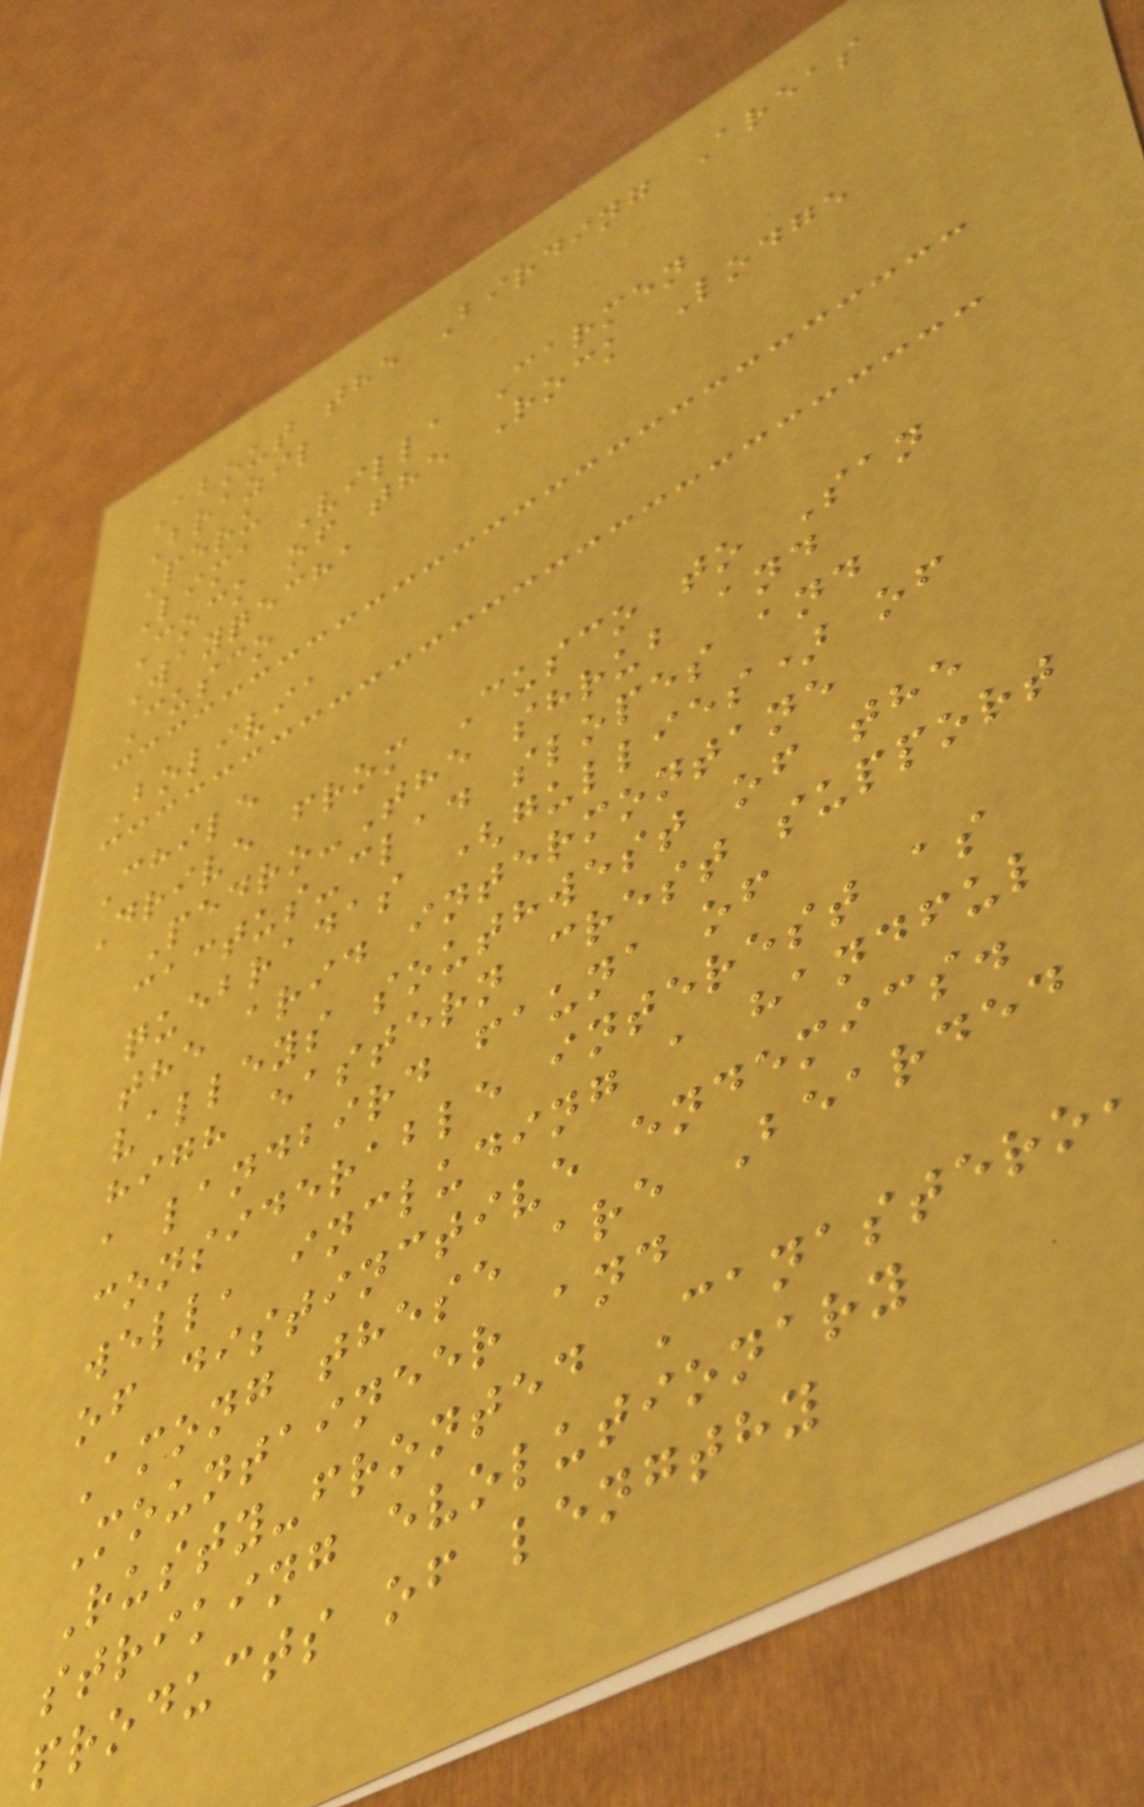About the Birding Areas
Brazil
Peru
Lima Villa Carmen
Cock of the Rock Lodge
Wayqecha
Cusco
Bolivia
Chile
Drive from Cusco to San
Pedro-The shrub and
cactus-clad slopes and
quebradas (gullies) of
the arid intermontane
valleys southwest of the
high eastern crest support
a landbird fauna of
considerable interest as
well, including a handful
of distinctive endemics.
Among these are Bearded
Mountaineer and
Rusty-fronted Canastero,
striking evolutionary
products of lengthy
